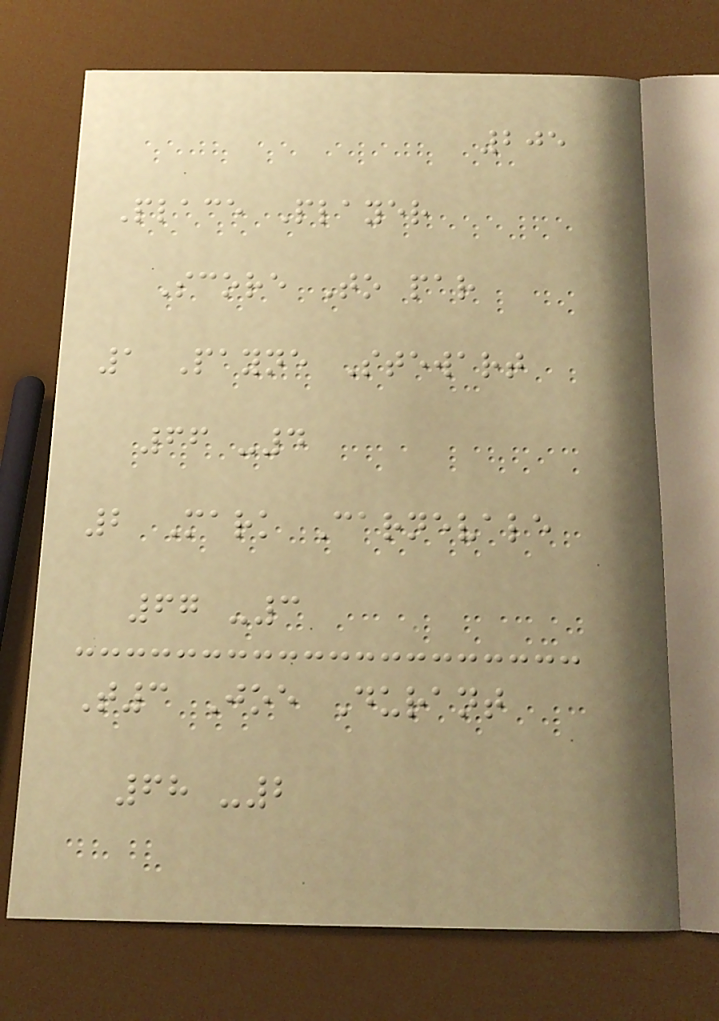205
Place Player
Score To par
1 Payne Stewart
66 -4
2 Mark Carnevale
67 -3
T3 Joe Durant
68 -2
